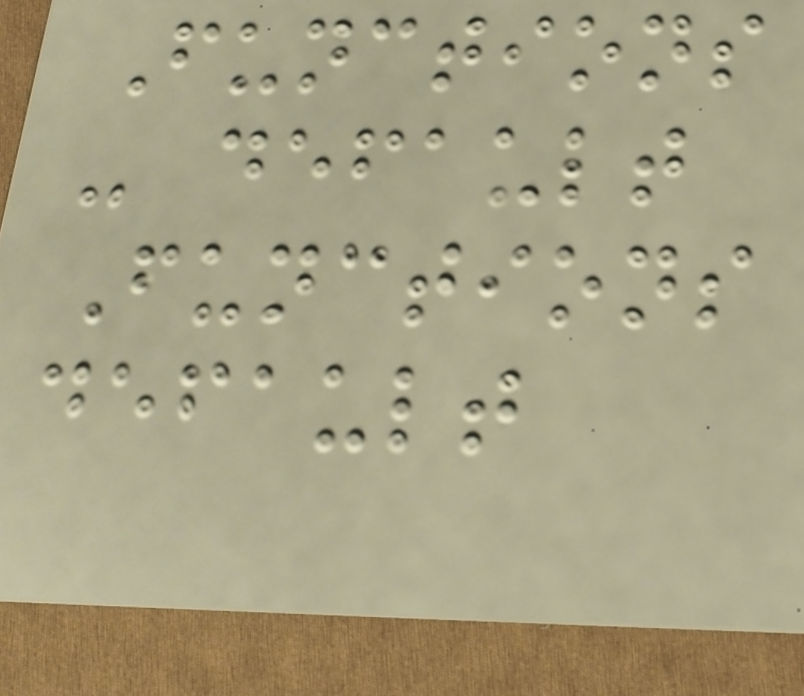Functions
- default
Functions
default
